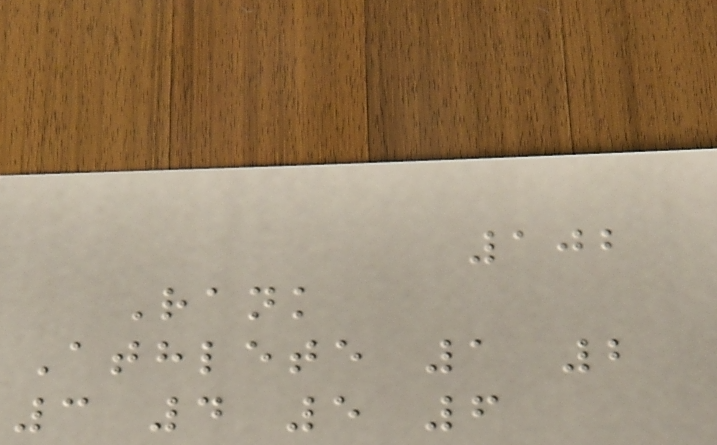102
Rank
Athlete 1 2
3 4 5 6
